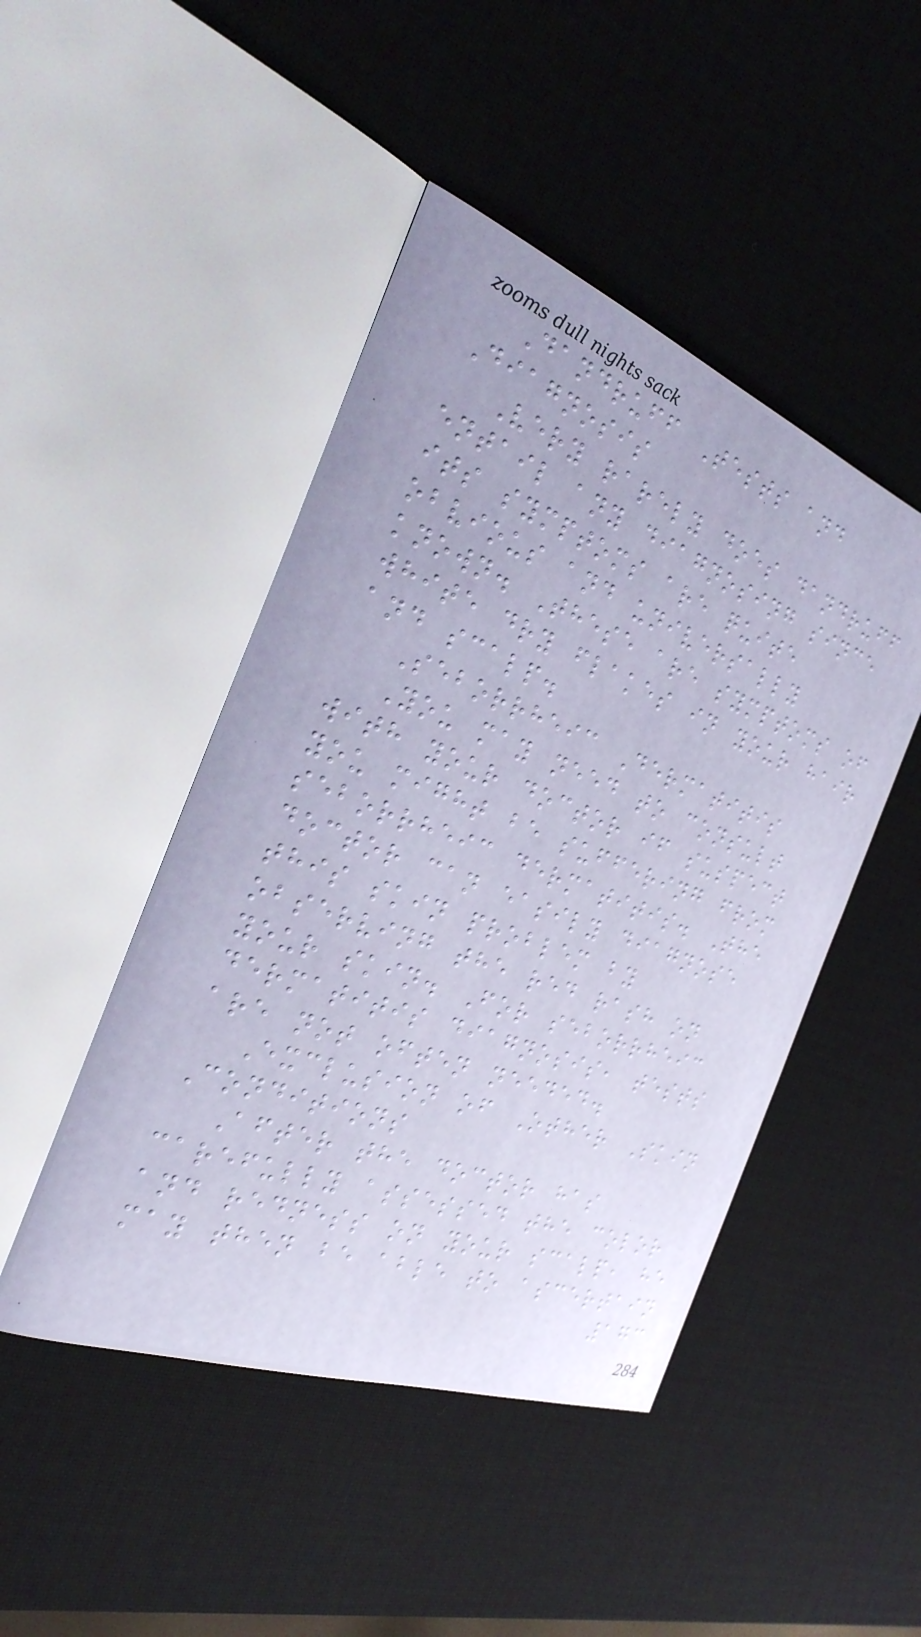Dandruff Tests and
Diagnosis
Very rarely does dandruff
entail any diagnosing since
its symptoms are quite
obvious and universally
known. These are symptoms of
white dry flakes in your hair
and scalp.
Seborrheic Dermatitis
You may need to consult
with your doctor if suspect
you might be suffering from
seborrheic dermatitis. The
doctor can easily diagnose
this skin problem by
observing the red rash on
your skin. For seborrheic
dermatitis diagnosis, tests
are not often needed.
Exclusion of Other Skin
Conditions
After the doctor has
carefully assessed the color
and redness on your scalp, he
may then be able to ascertain
173
